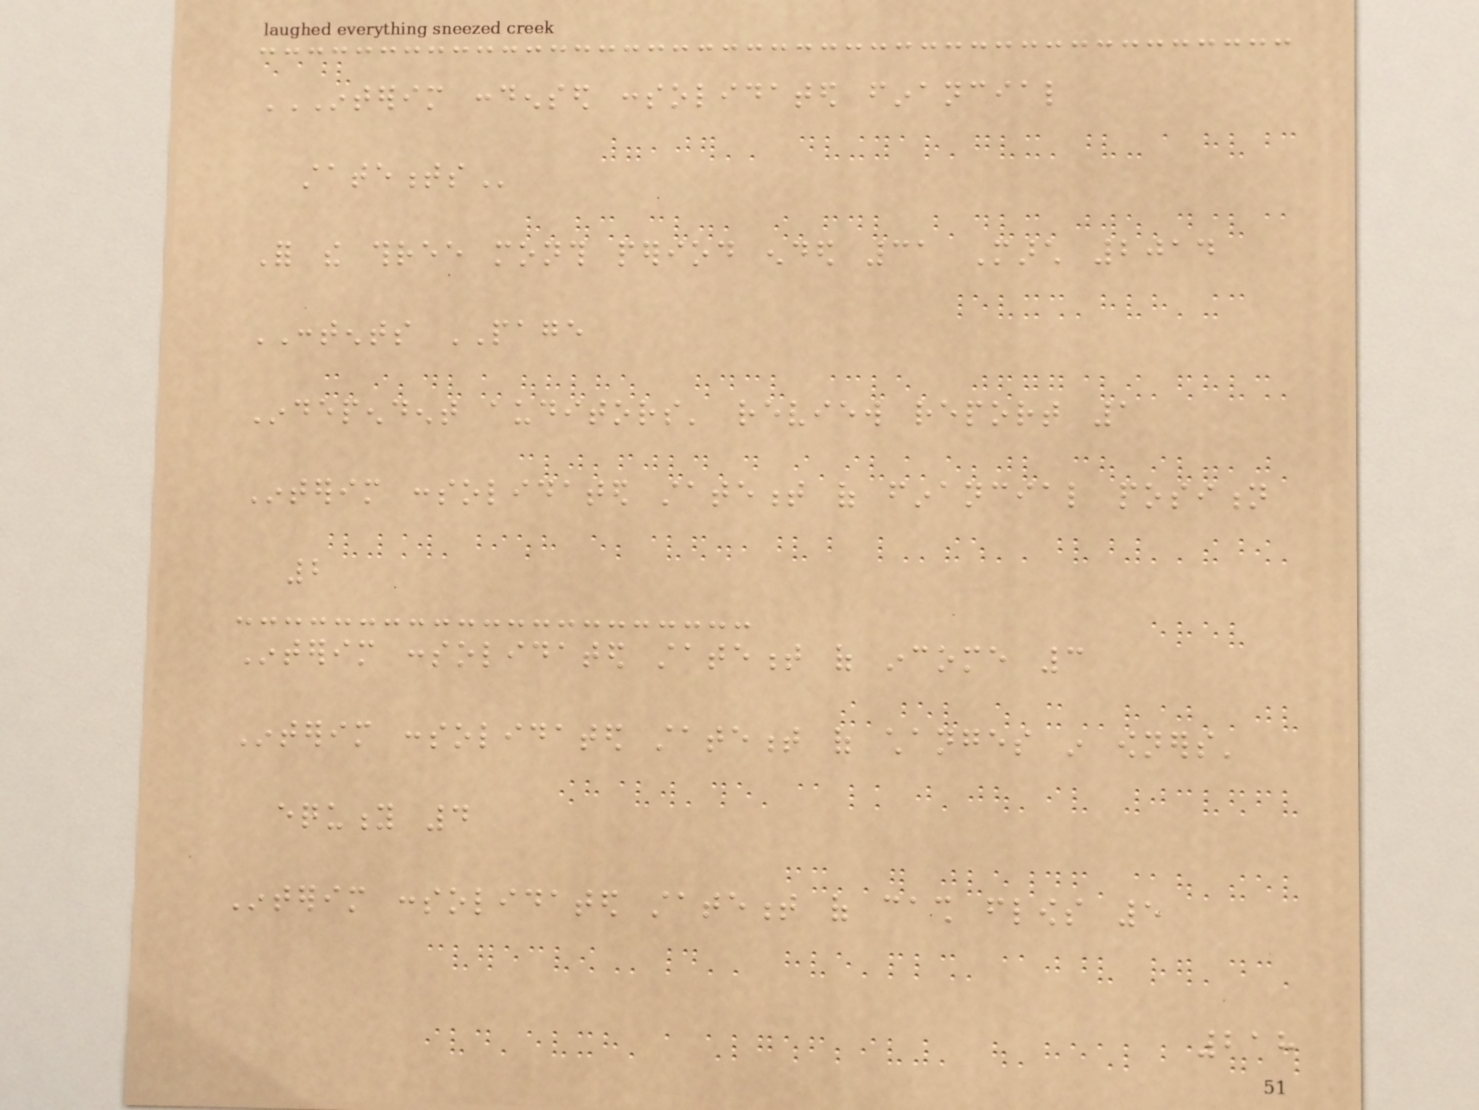INTERIM CONDENSED CONSOLIDATED FINANCIAL
STATEMENTS
For the three month period ended 31 March 2014
CONTENTS PAGE
Independent auditors' review report 1
Interim consolidated statement of financial position
2
Interim consolidated statement of income 3
Interim consolidated statement of changes in owners'
equity 4
Interim consolidated statement of cash flows 5
218
